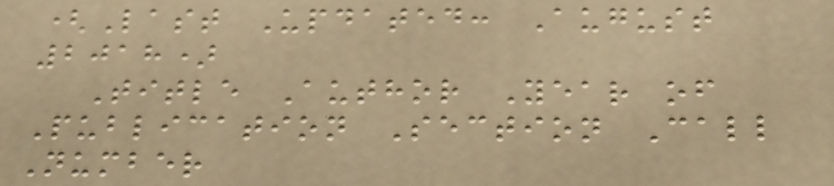(Last Updated: August
2018)
Title Author Year of
Publication Section Call
Number
